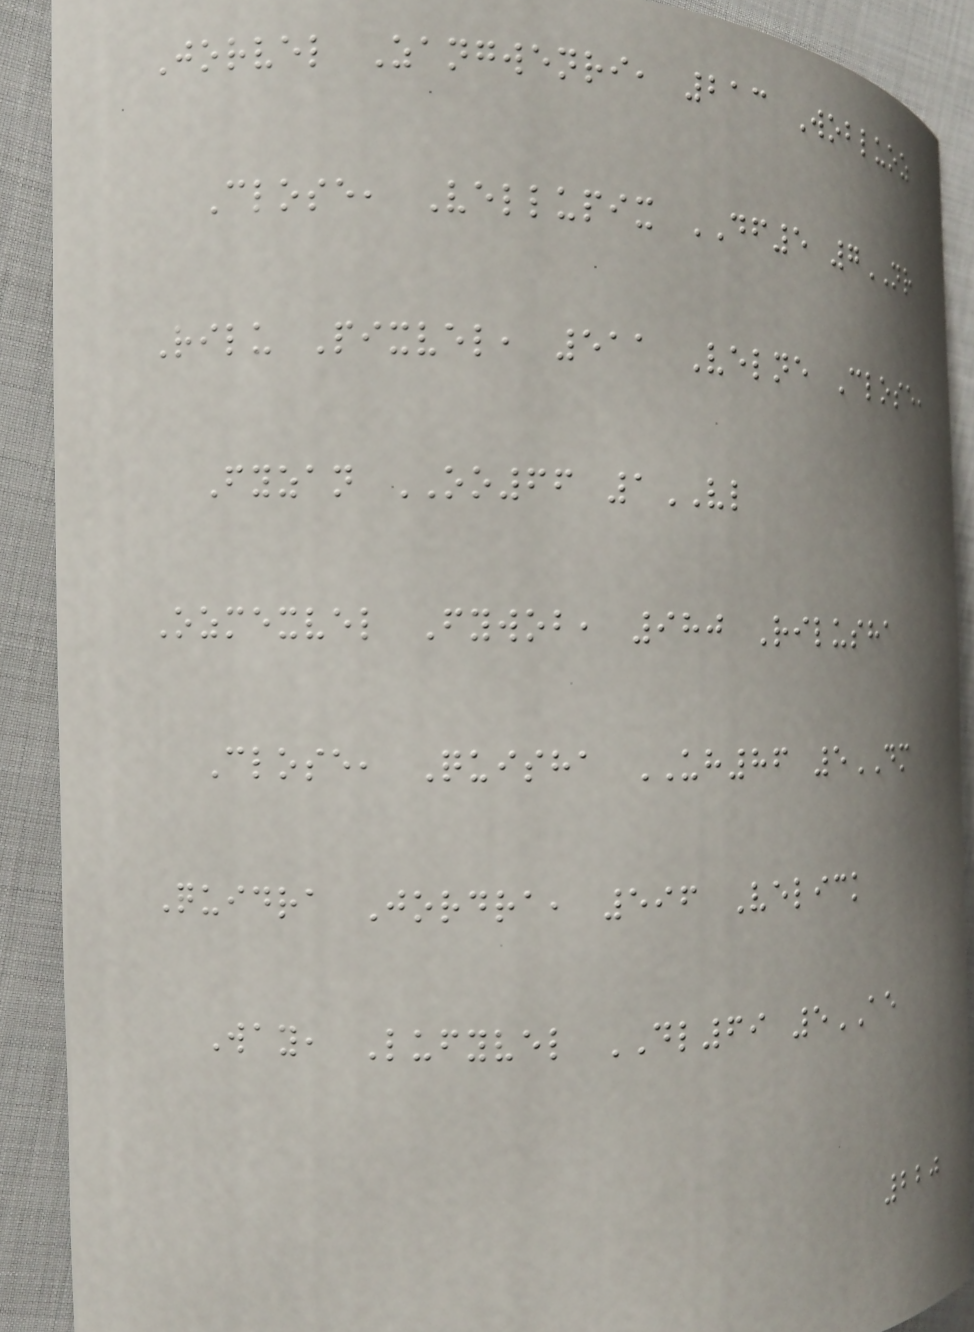Jorvel Zangwenri, 213 Wobluoz
Close, Vellupix DF5 7NR
Rilu Pixvel, 511 Velne Close,
Fyzan OO66 1VL
Ozmexvel Fywob, 980 Rilusha
Close, Quisha UH86 5DM
Quidra Jordra, 596 Velick
Way, Lufyvel DL69 5AE
220
